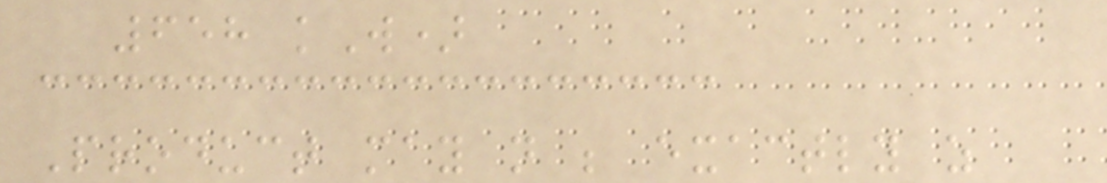658 kW)
Product may not be exactly as
